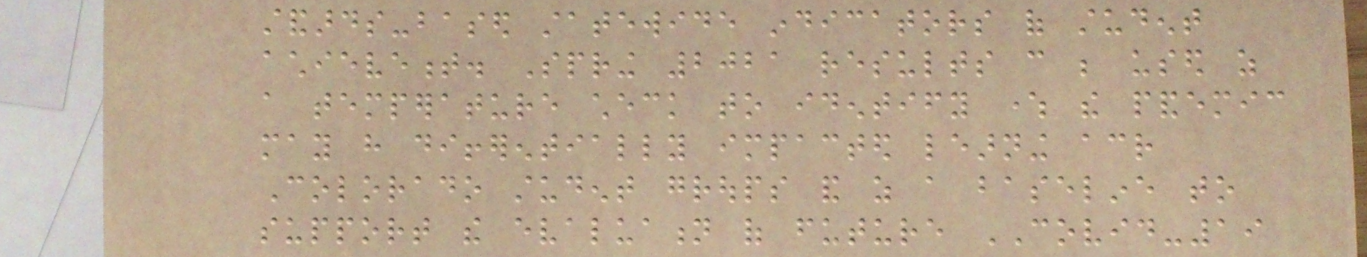standards-based statewide indicators of student
achievement. Spring 2021 results can be used as
a temperature check to identify where the pandemic
may have differentially impacted learning across
Colorado student groups and as a baseline to
support the evaluation of future COVID-19
